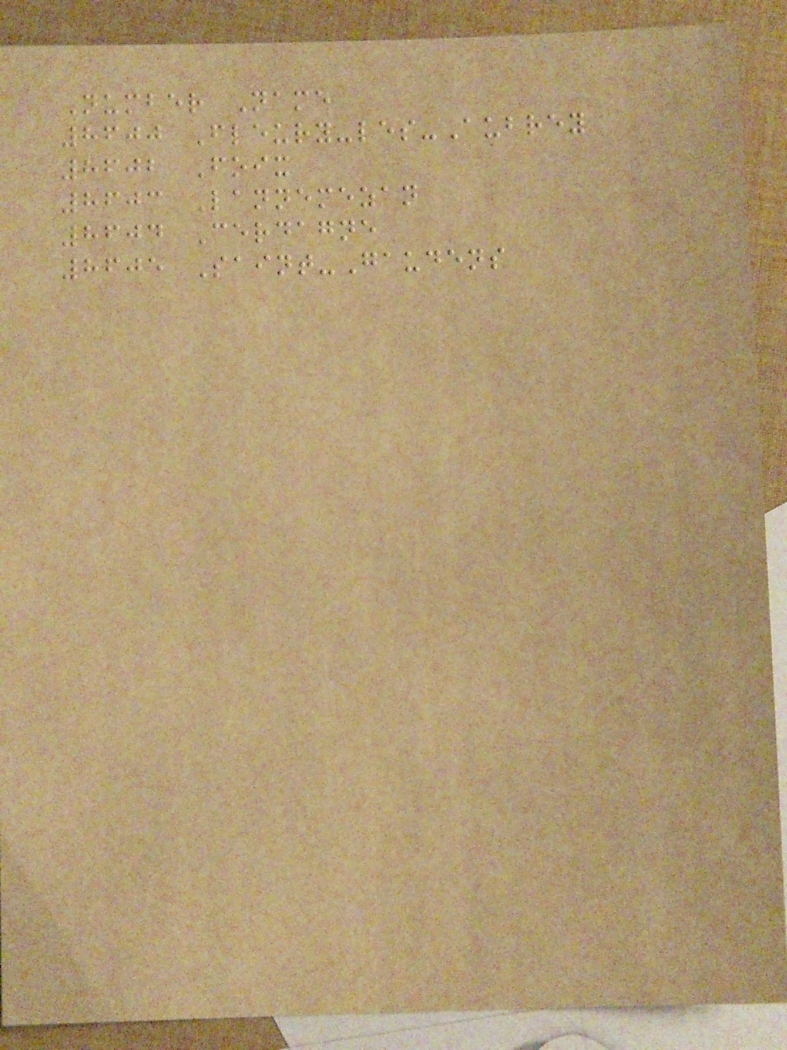Number Name
8600 Fleury-les-Aubrey
8602 Foix
8603 Lannemezan
8604 Cerdagne
8605 Saint-Gaudens
